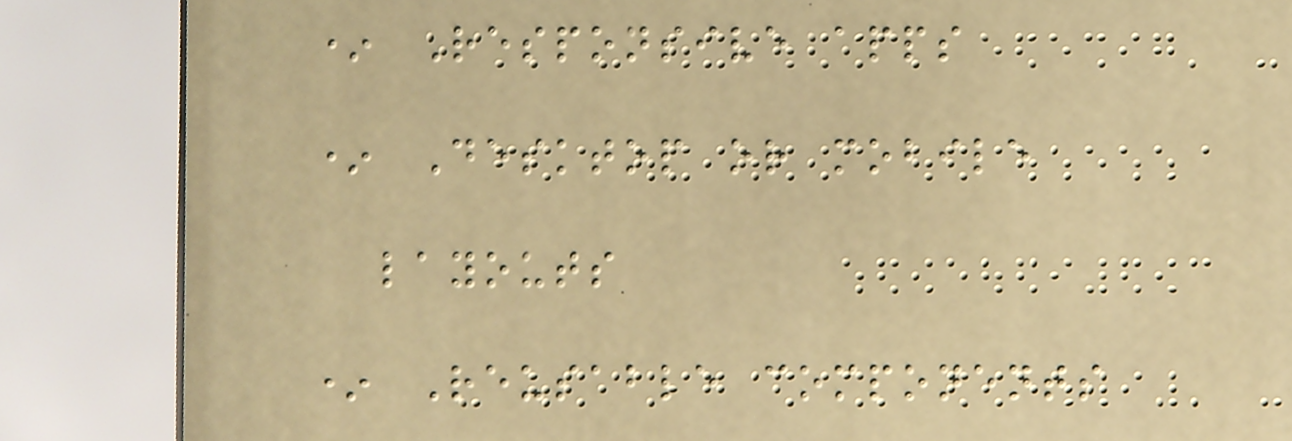* Responsive apps
* Desktop or mobile
layouts
* Reusable components
